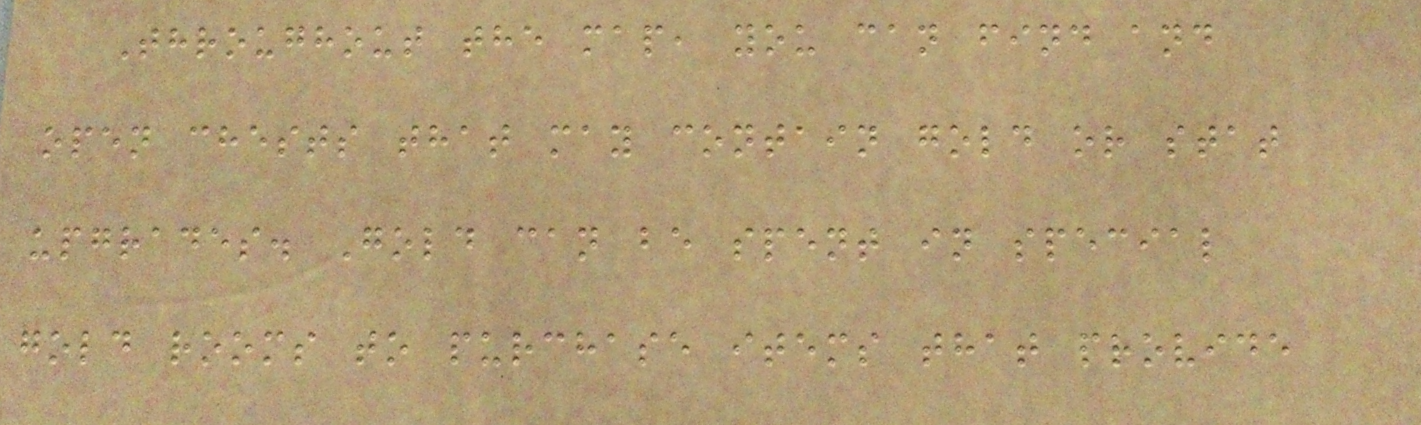Throughout the map, you can find and
open chests that may contain gold or stat
upgrades. Gold can be spent in special
gold rooms to purchase items that provide
